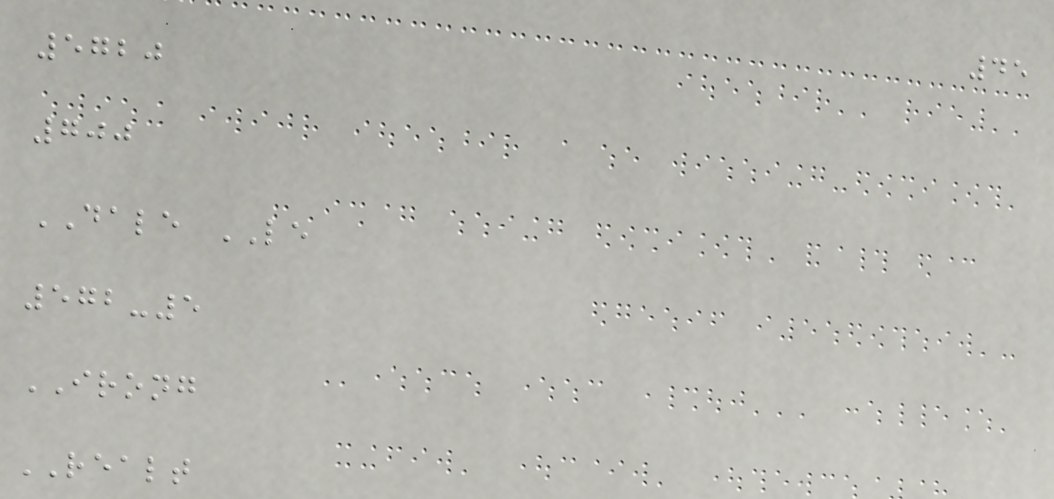45
5720
700
DALE LE
572-5
IRONG
REALT
